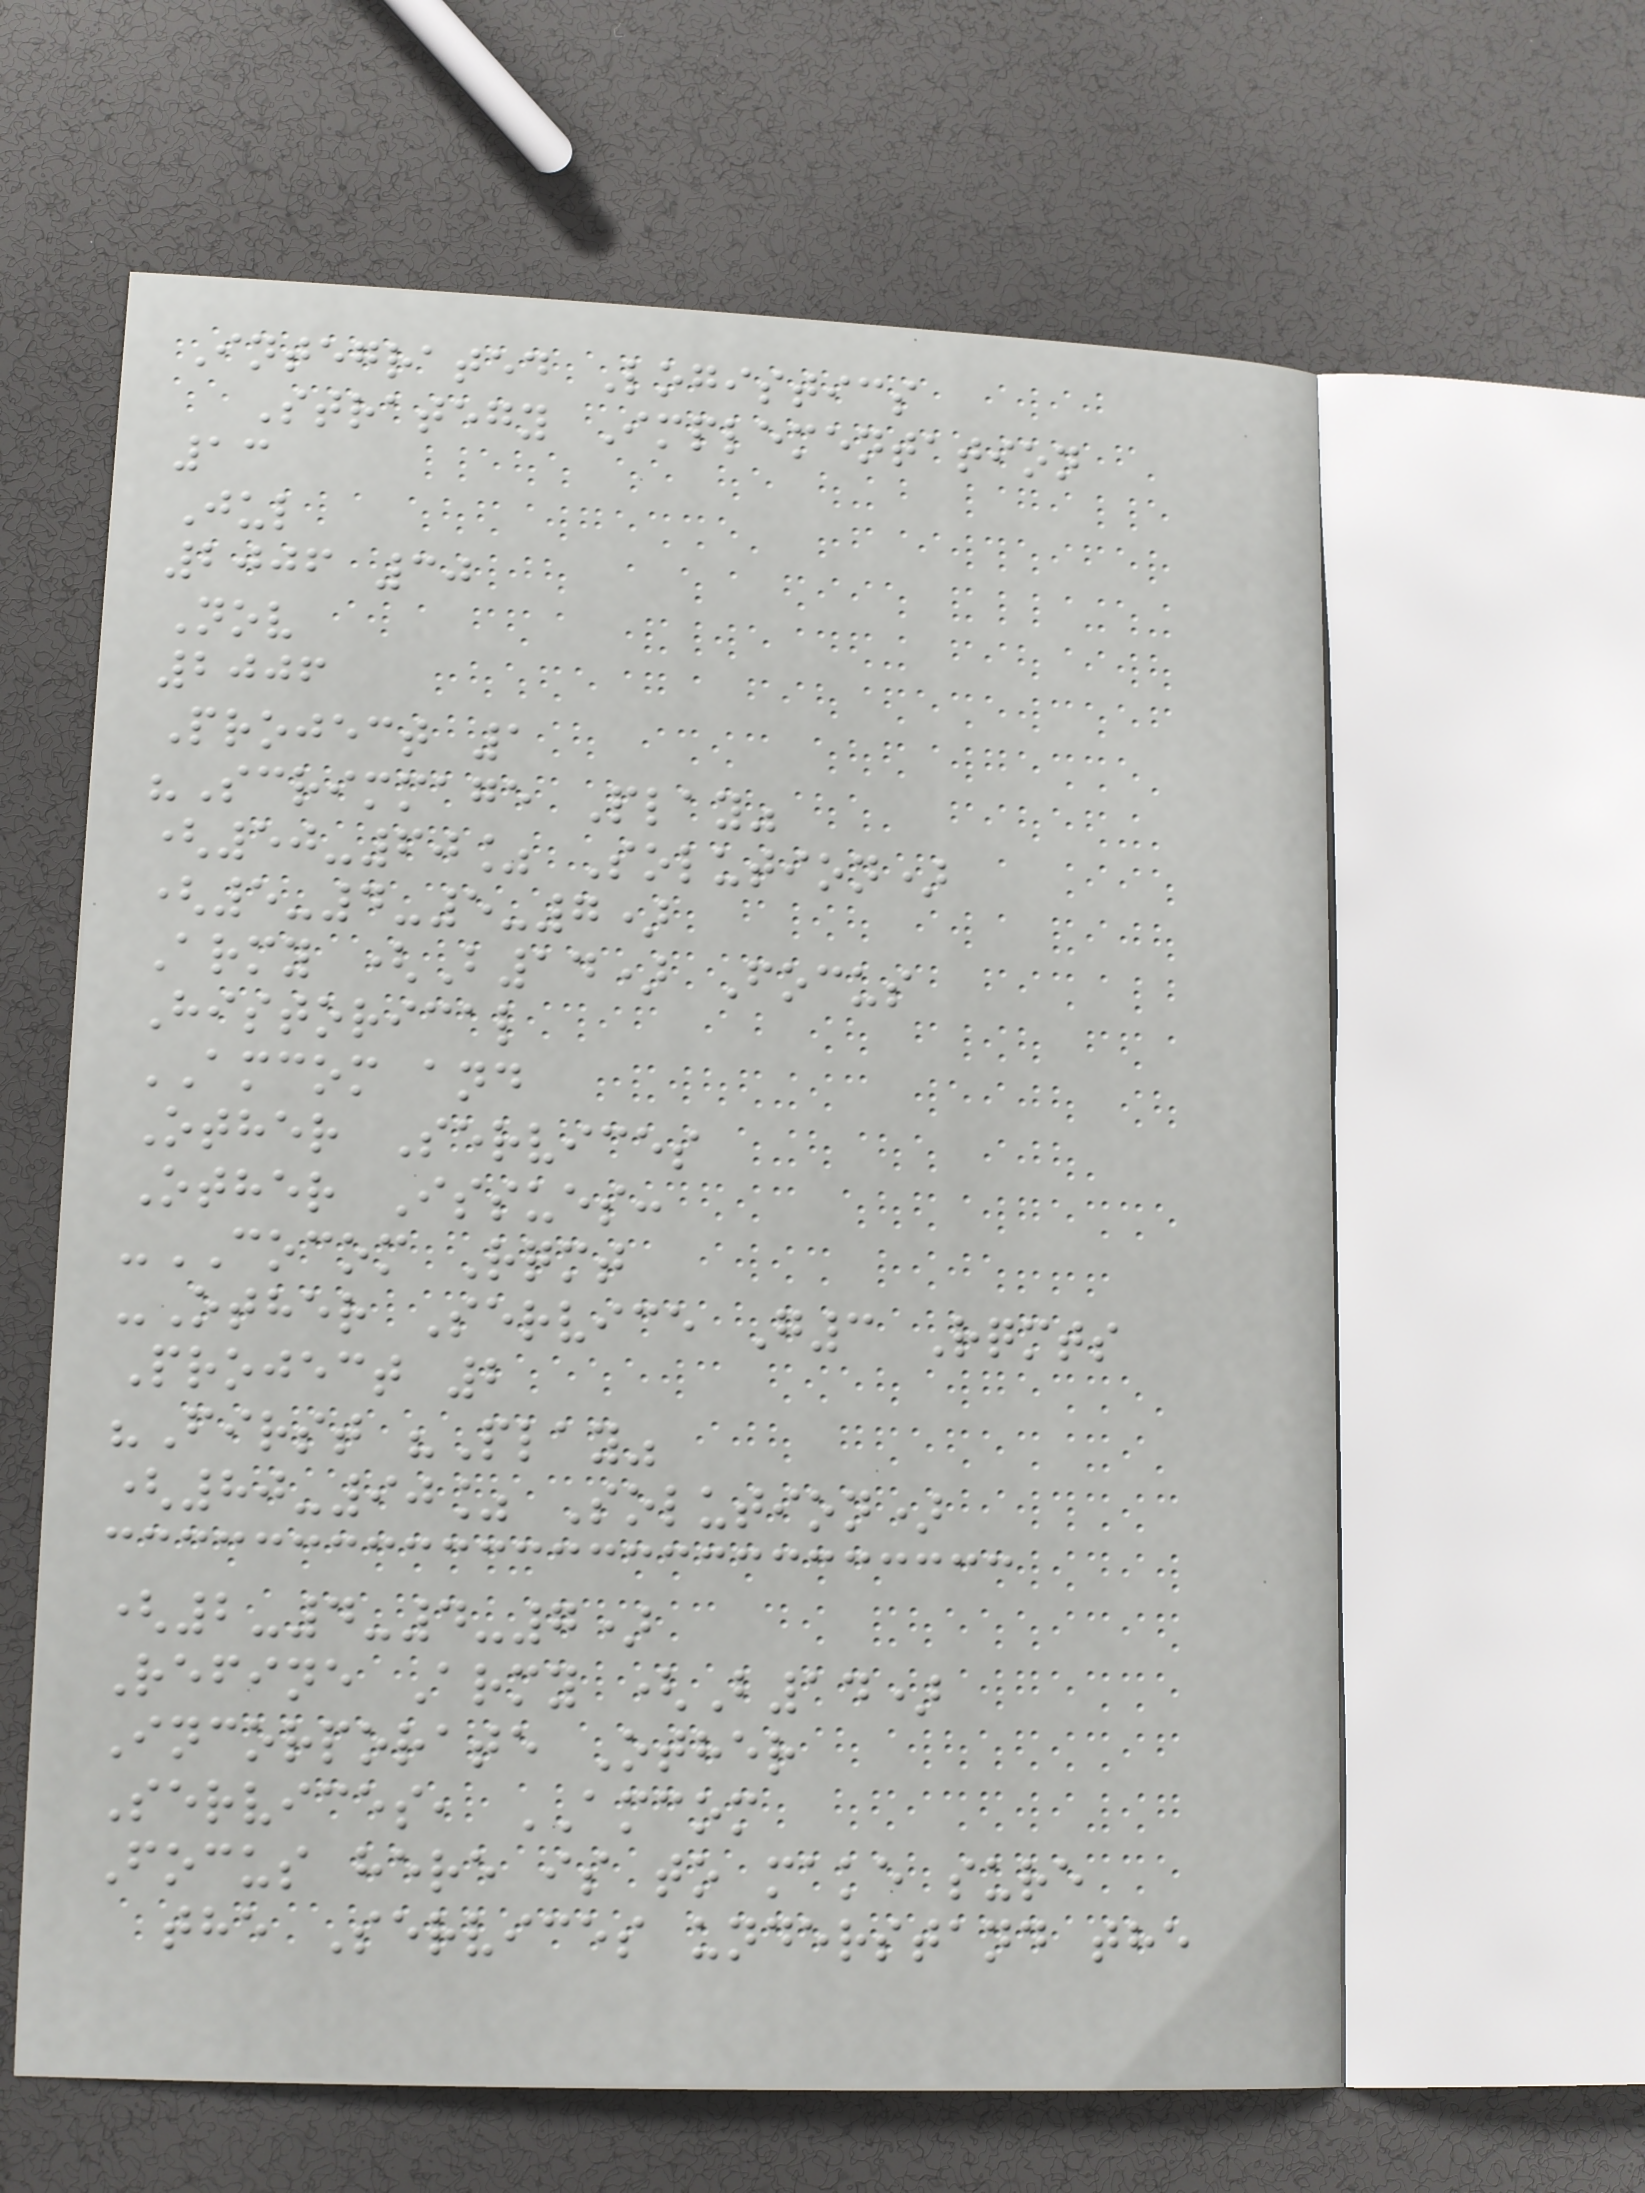Integrated Logistics
Strategy Implementation
13
Jul
2006 30
Nov
2006
Project 1
"Scrimmage Play"
(50-60% Solution)
(5-4-5-7)
Army (B14) Focus
Historical
AMCOM and
Other Services
Other Issues:
-COCOM Rqmt
-Other Service G3 Rqmts
Project 2
"First "Play"
(80-90% Solution)
(2-4-4-7)
Refine Army (B14)
Incorporate Other
Services, AMCOM
Focus here is to make sure
the Services understand the
